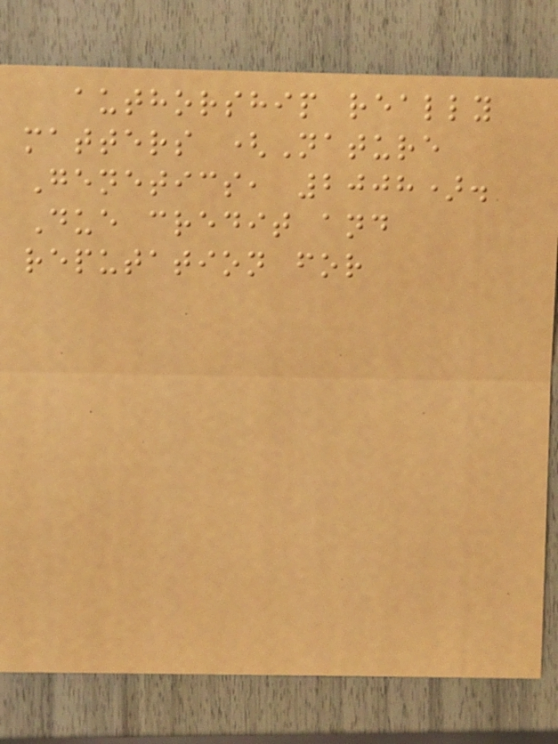authorship really
matters (Nature
Genetics, 2008).
Due credit and
reputation for
